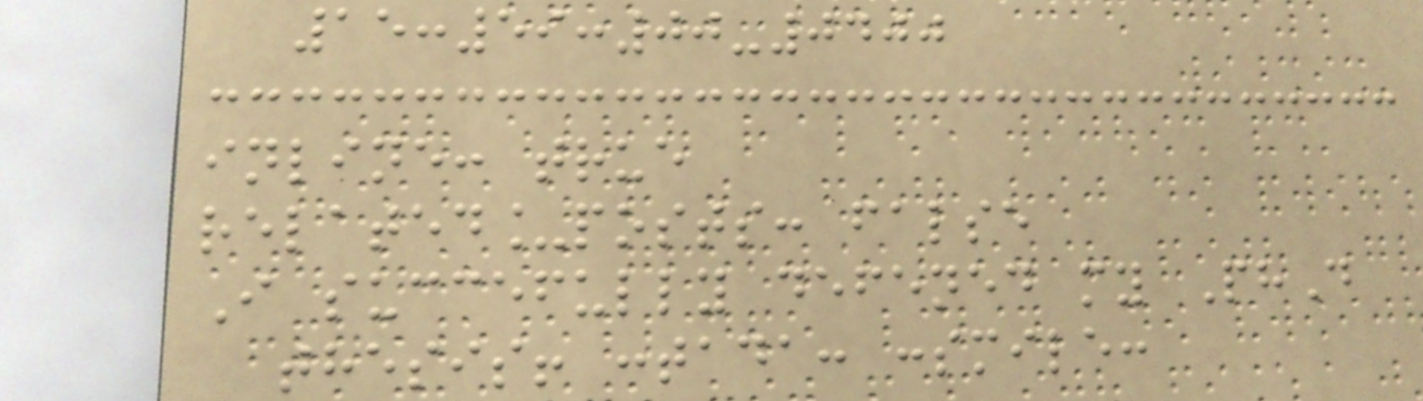15:59:00-0400
inline: true
related_posts: false
I succefully defened my PhD
thesis! :tada: :smile:
